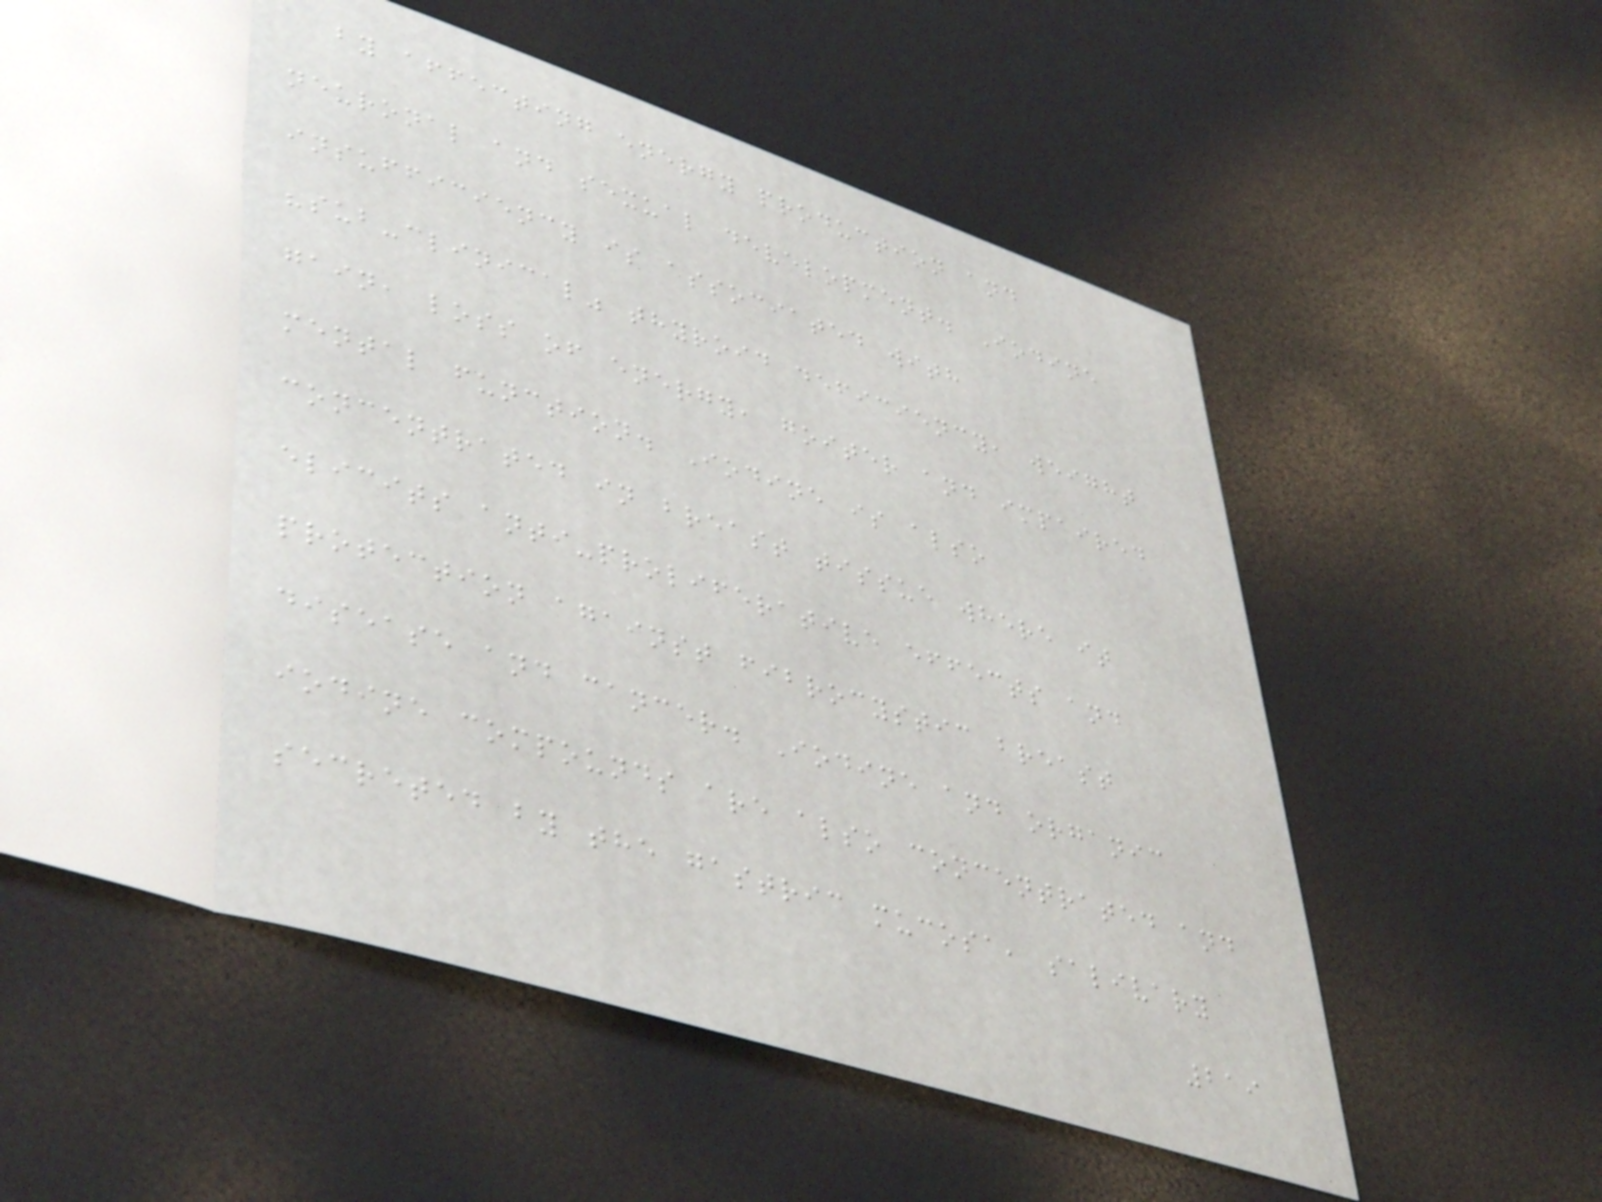by affecting energy production and
neuronal and sexual development. Iodine
insufficiency is associated with
"sub-clinical" thyroid deficiency, weight
gain, loss of energy, goiter and impaired
mental function. Iodine is also
concentrated in breast tissue where it
elicits anti-proliferative effects and
protection against fibrocystic breast
disease and cancer. Iodine and organic
iodine compounds are also concentrated and
secreted by the gastric mucosa, salivary
219
